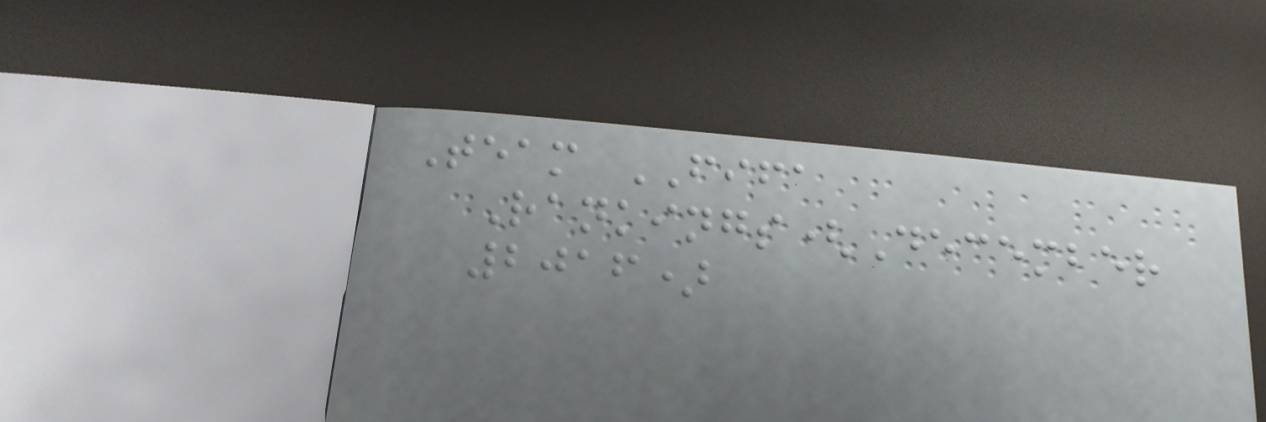Team FIFA
Rankings(December
2016)
